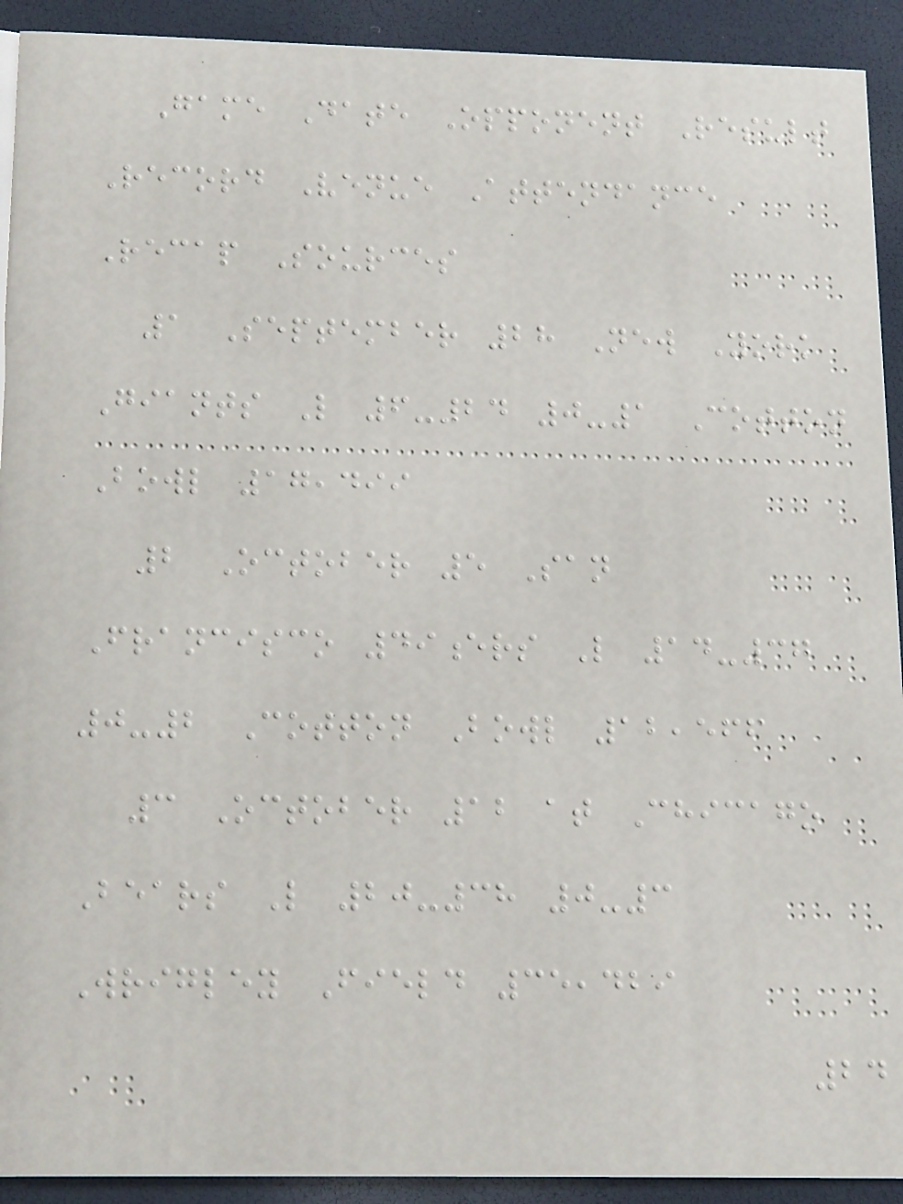Game Date Opponent Result
Record Venue Attendance
Recap Sources
1 September 28 New York
Giants L 6-24 0-1 Cotton
Bowl 17,499
2 October 5 San
Francisco 49ers L 14-37
0-2 Cotton Bowl 12,566
3 October 12 at Chicago
Bears L 20-38 0-3
Wrigley Field 35,429
24
